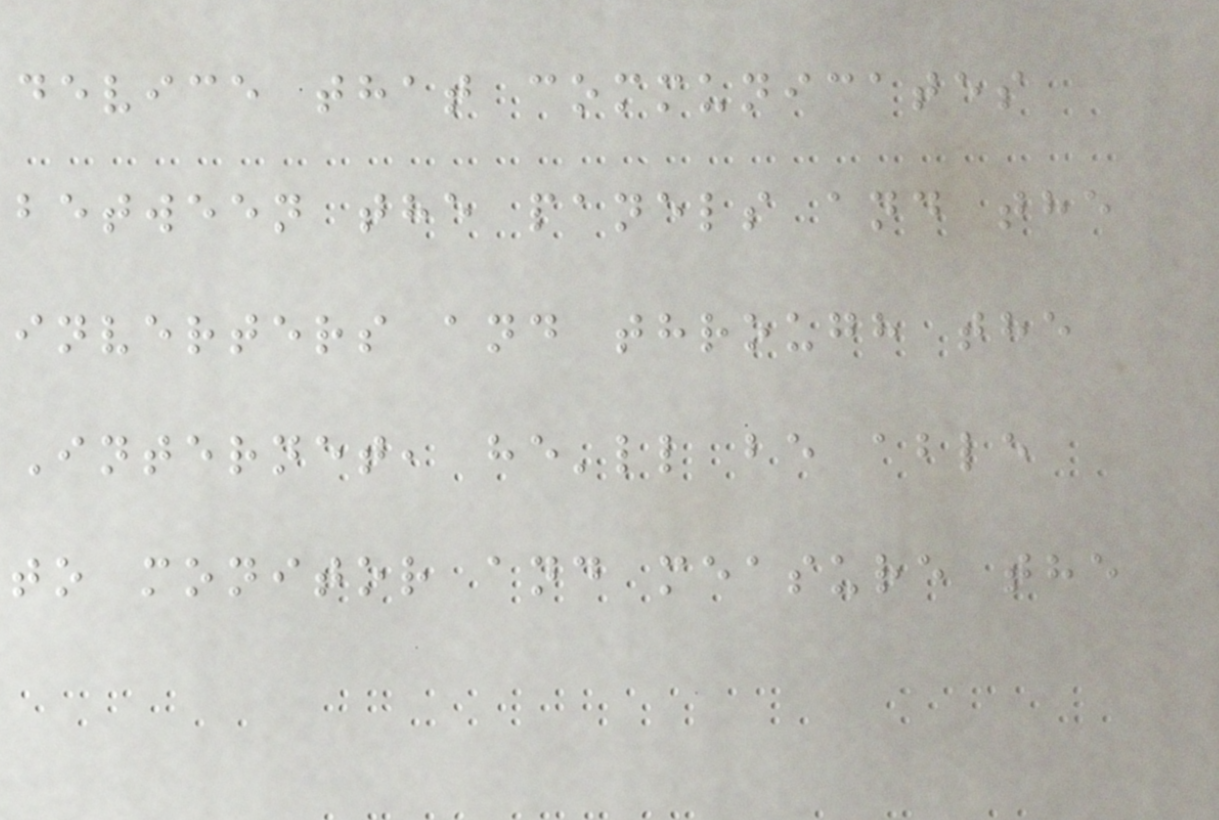device that communicates
between the panels and the
inverters and through the
Internet, he'll be able
to monitor and measure the
